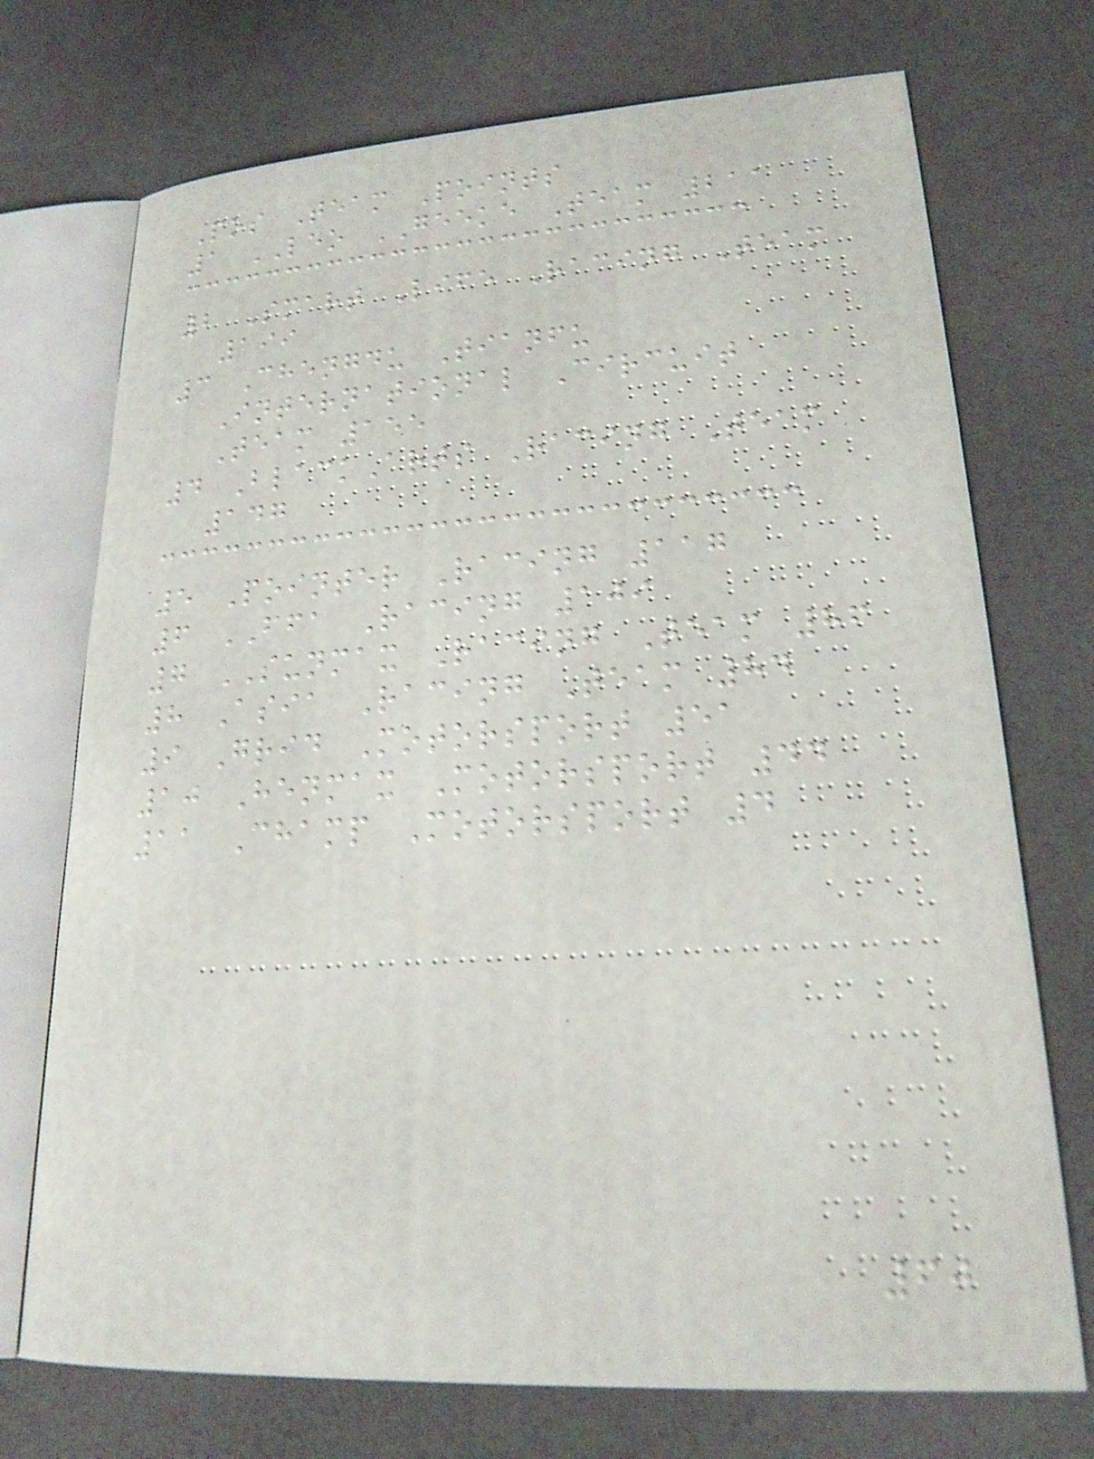Pos Team Points
1 LEO GEEKE Team 211
2 Smart Life Racing Team
199
3 Chengdu Tianfu
International Circuit
Team 155
4 BlackArts Racing Team
147
5 Pointer Racing 117
6 FFA Racing 109
7 SUNMAX Racing Team 86
8 Asia Racing Team 84
9 Grid Motorsport 51
10 Henmax Motorsport 44
11 Champ Motorsport 4
60
